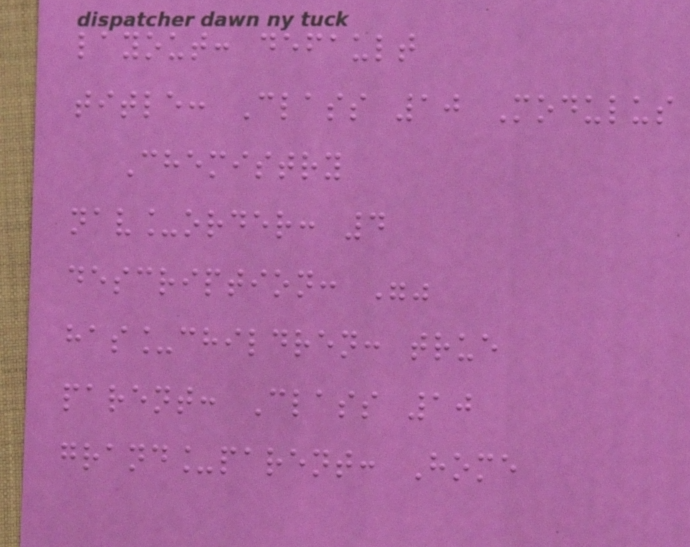layout: default
title: Class 10 Modulus
Chemistry
nav_order: 4
description: ""
has_children: true
parent: Class 10
grand_parent: Home
